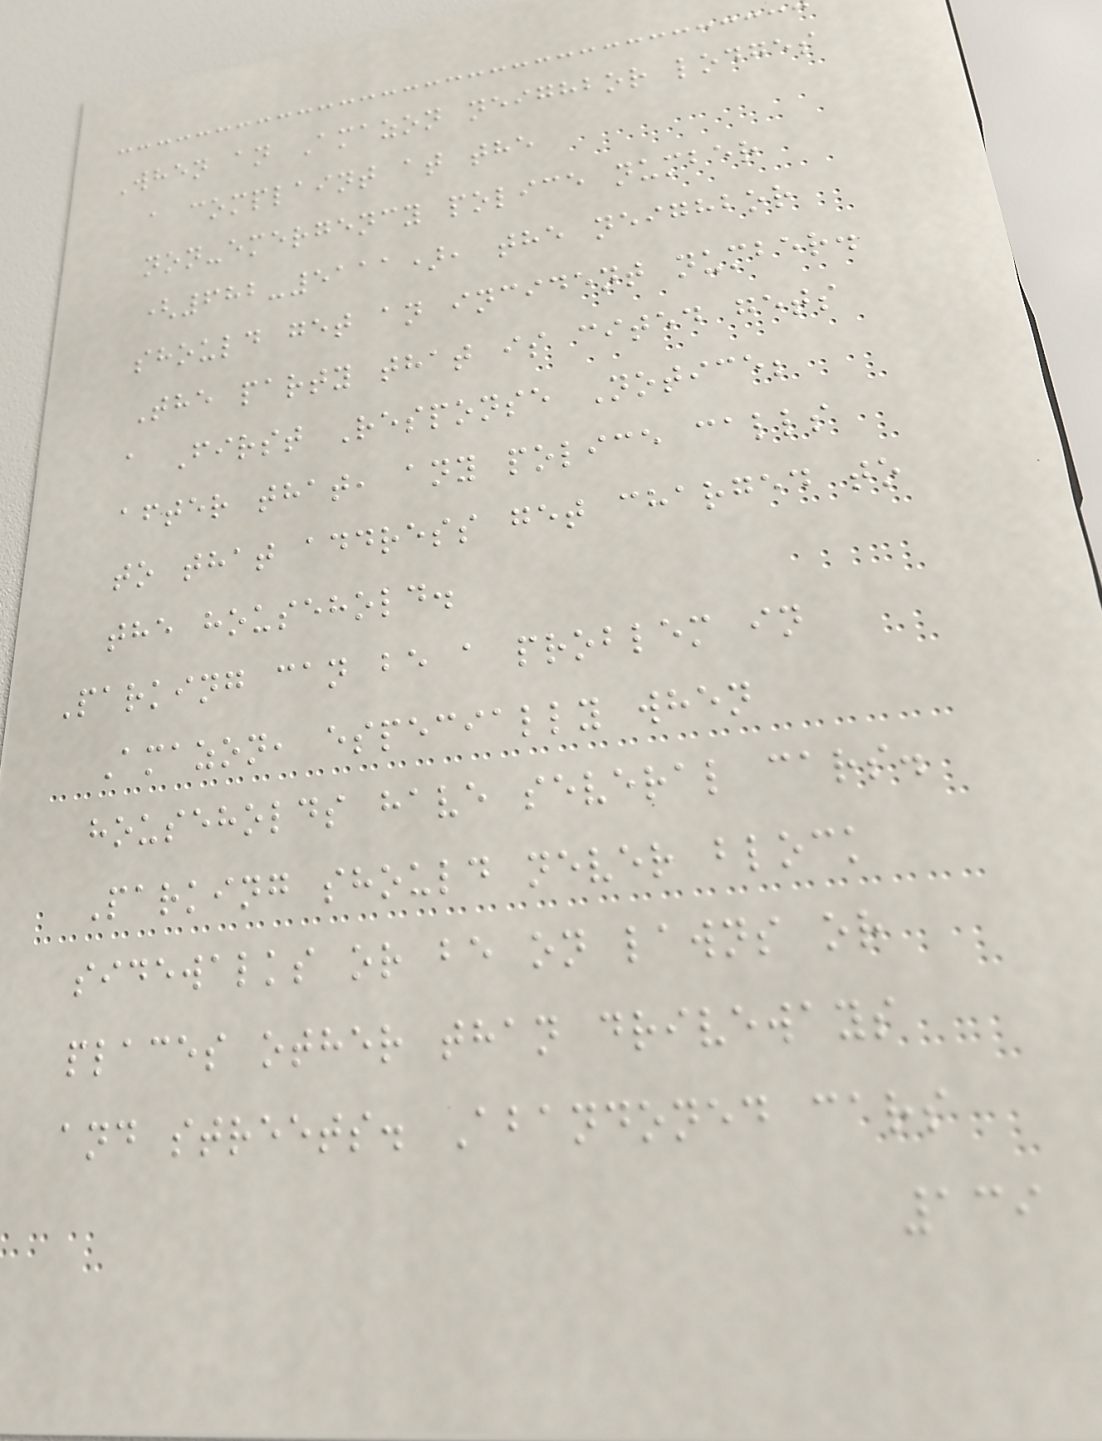When an Amazon neighbor lodges
a complaint at the
non-emergency police number
(682-5111), the neighbor
should get an incident number.
The party that is cited gets
a First Response Notice;
after that, any police calls
to that address get charged to
the household.
Parking can be a problem in
Amazon, especially when
households have several cars.
Parking should never block
sidewalks or be on lawns or
places other than driveways
and streets. Abandoned cars
139
